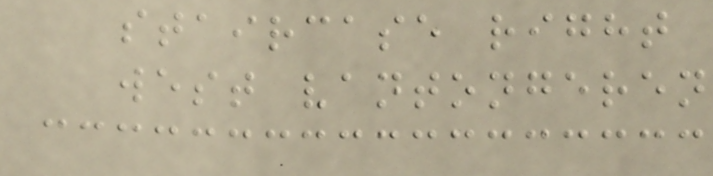staircase right
west vantongeren
